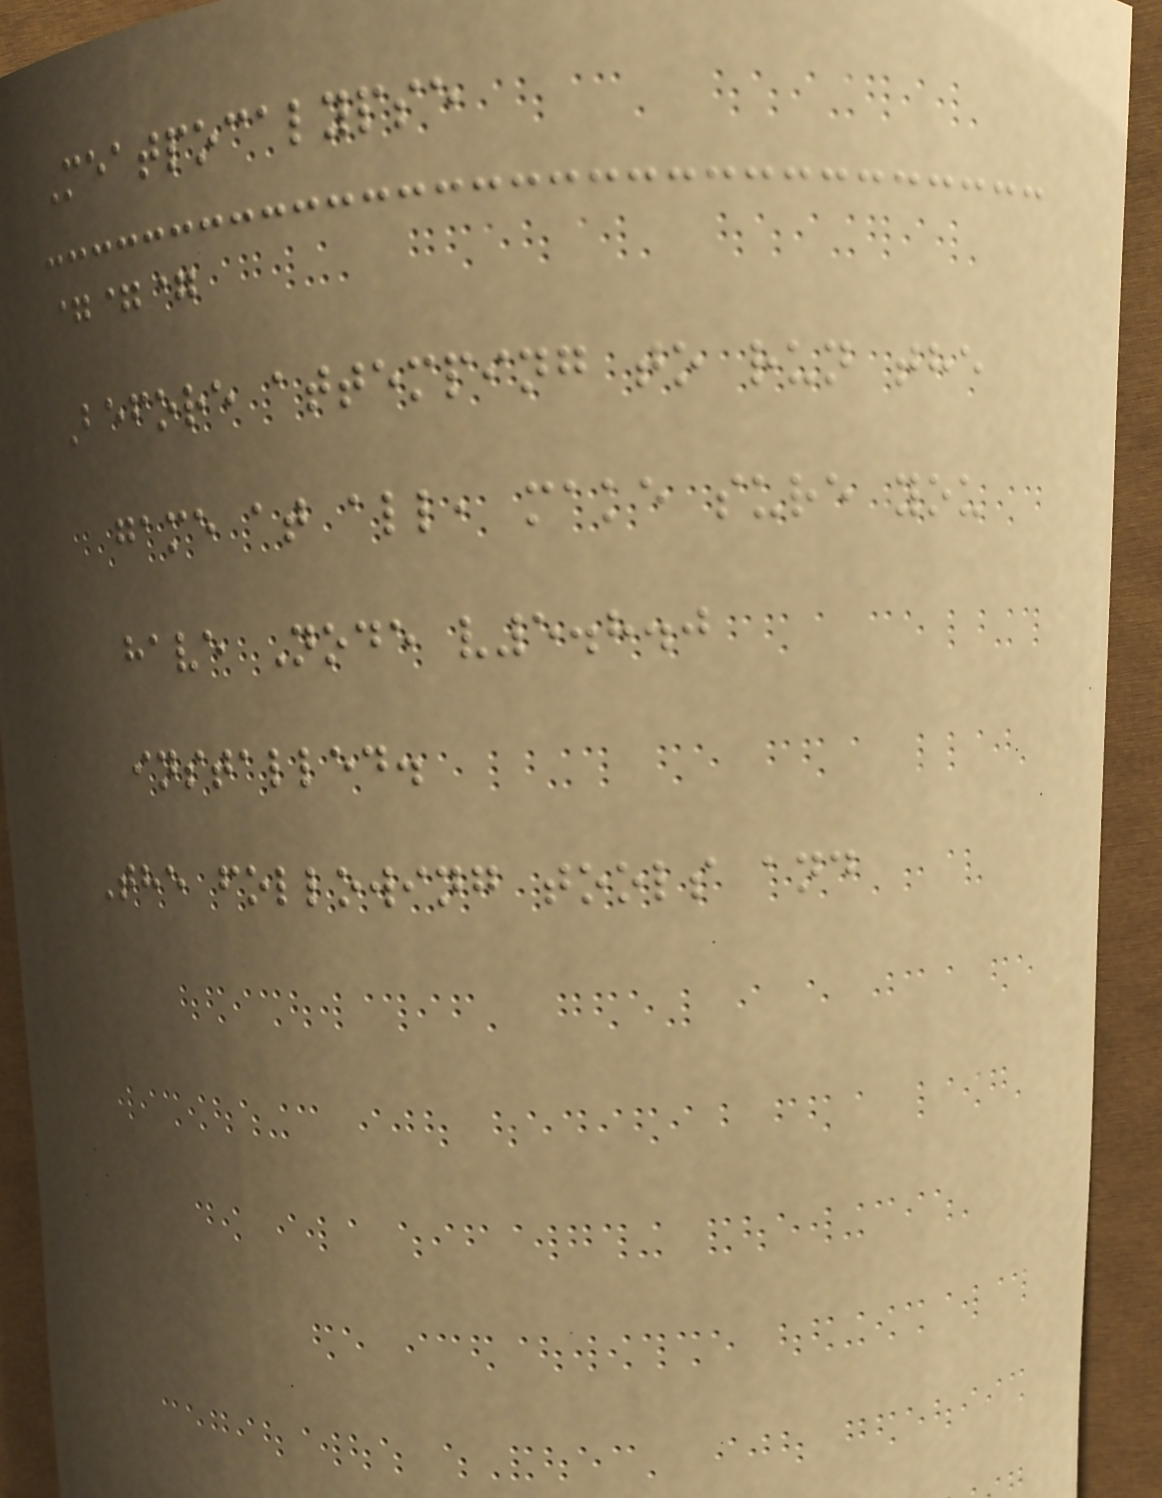Meatpocalypse
===
Before attemping to run the
game at all, make sure you
have Node v5.8.0
installed.
The following tools and
